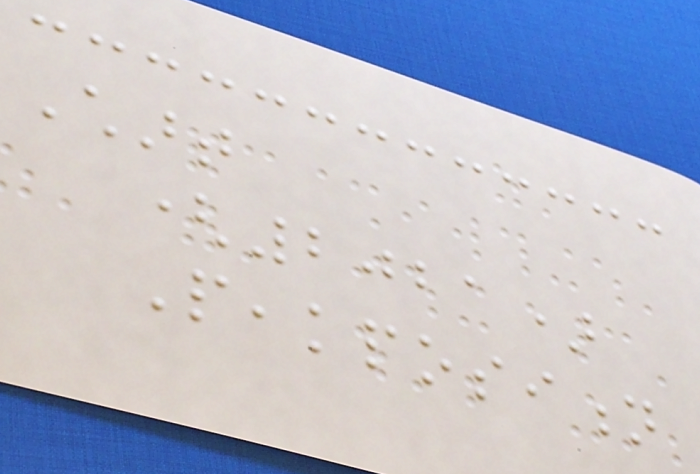Chart
(2021)
Peakposition
